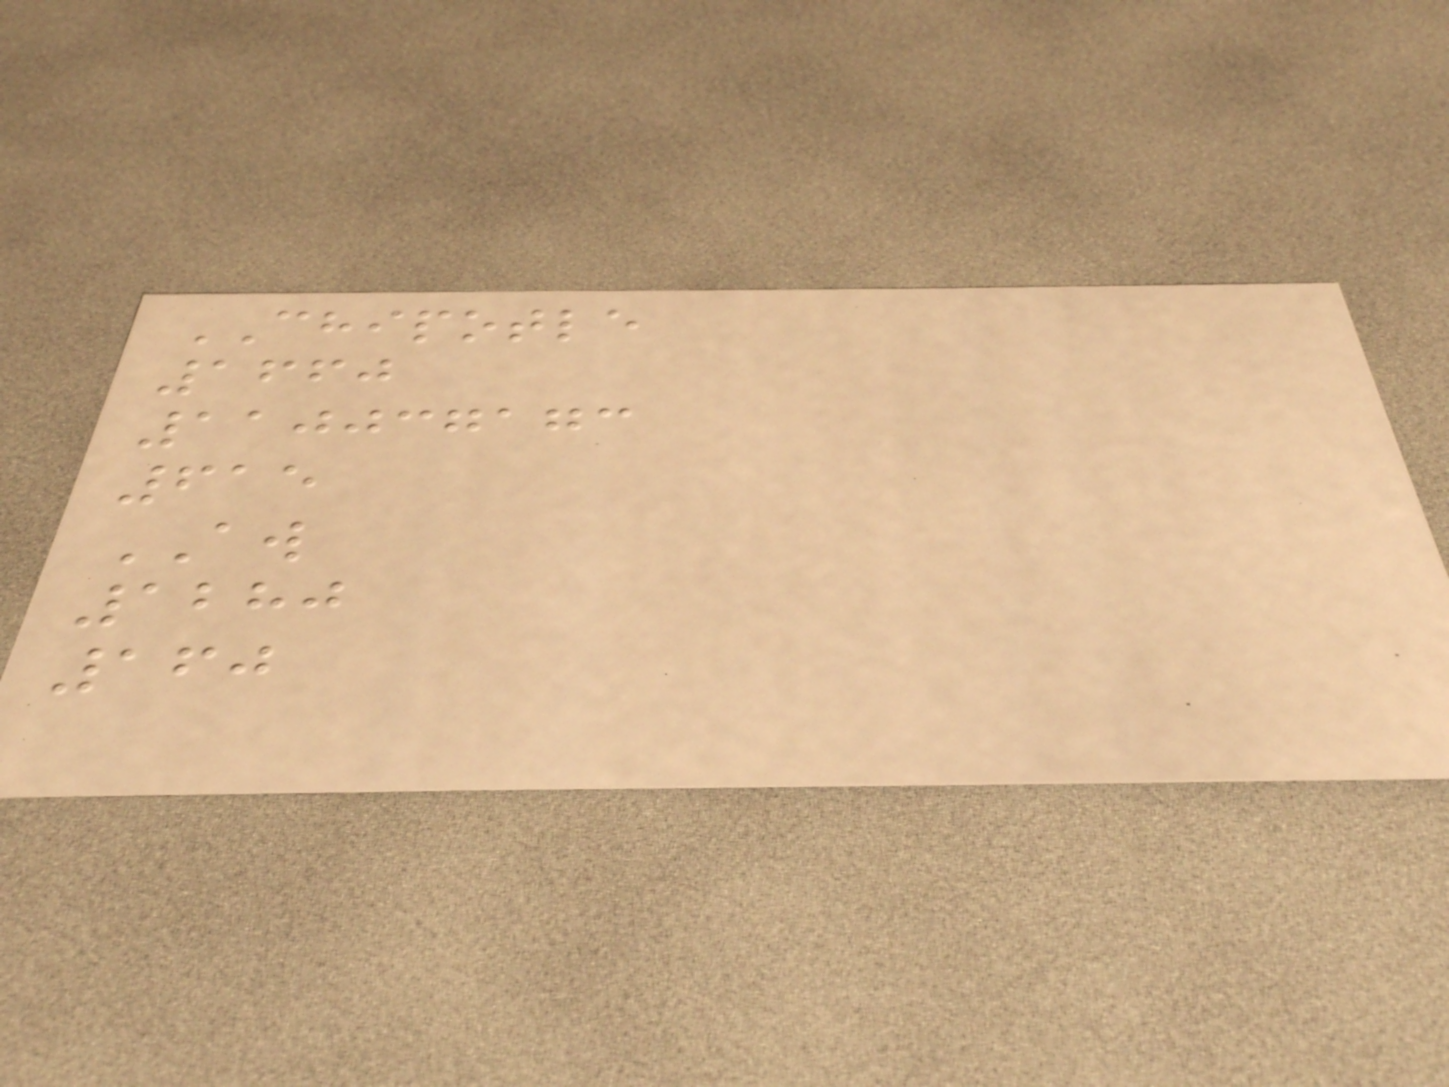CHIPOTLE
1660
110037173
615
AW
1280
160
